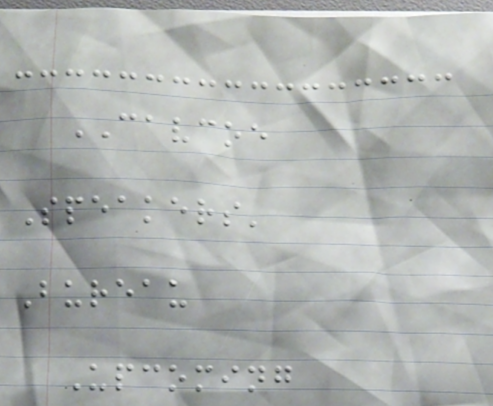CAVCOE
Speakers'
Bureau
Upcoming
